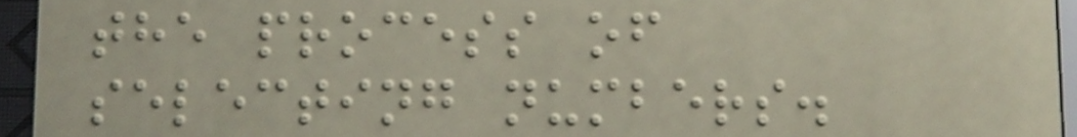the process of
selecting numbers.
